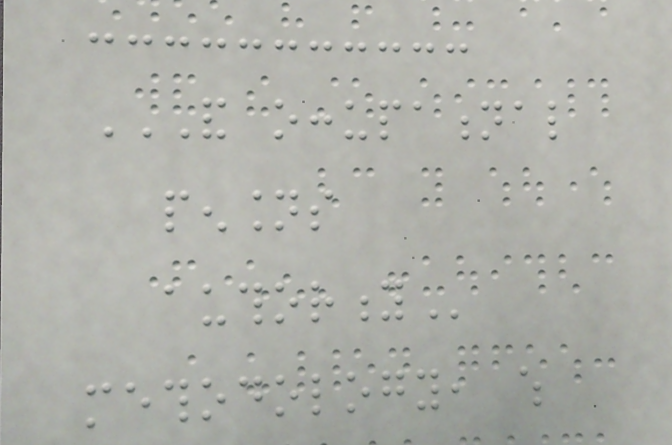AND OCCUPATIONAL
PENSIONS
AUTHORITY
methodology, which
